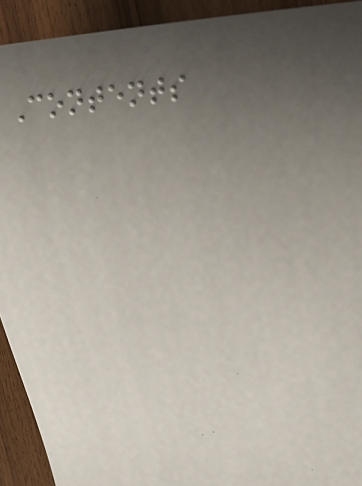Contents
